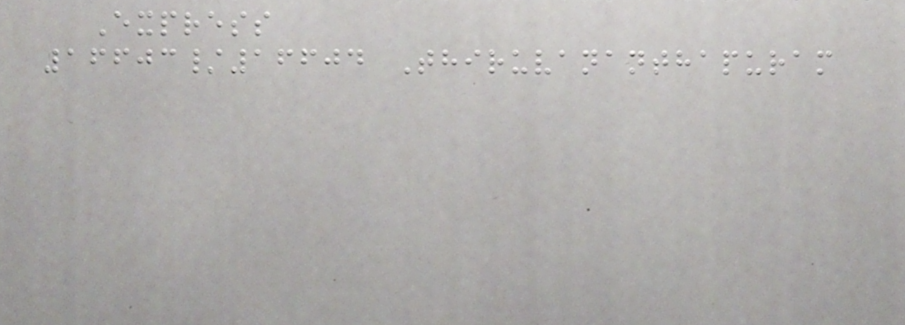Express
16603/16604 Thiruvananthapuram
